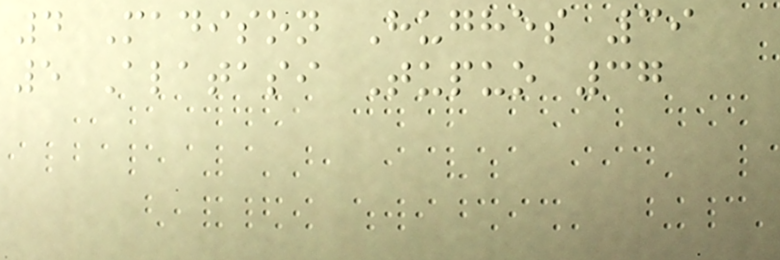4 Madison Hughes 39
5 Alatasi Tupuo 37
